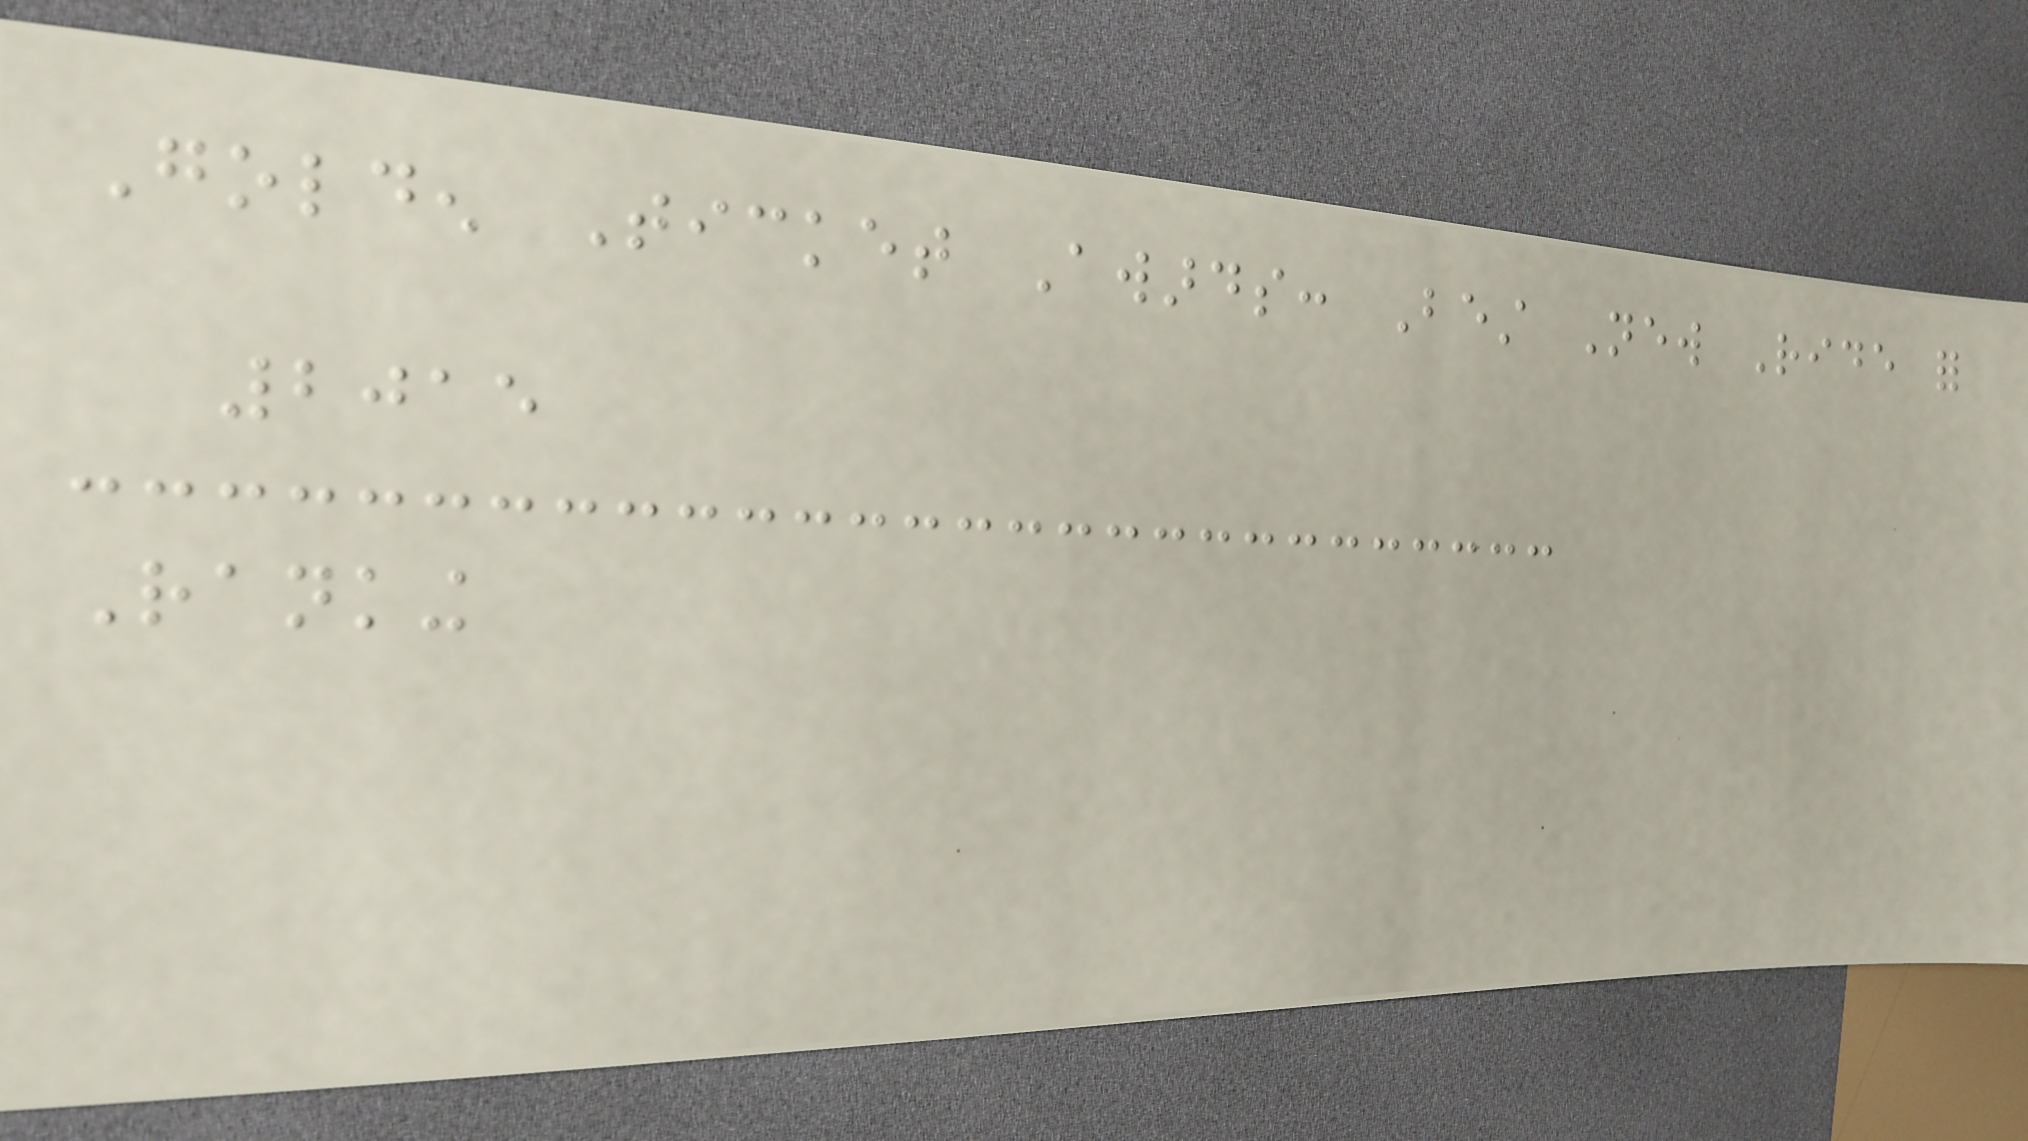Golden Ticket Awards: Best New Ride for
2015
Ranking
